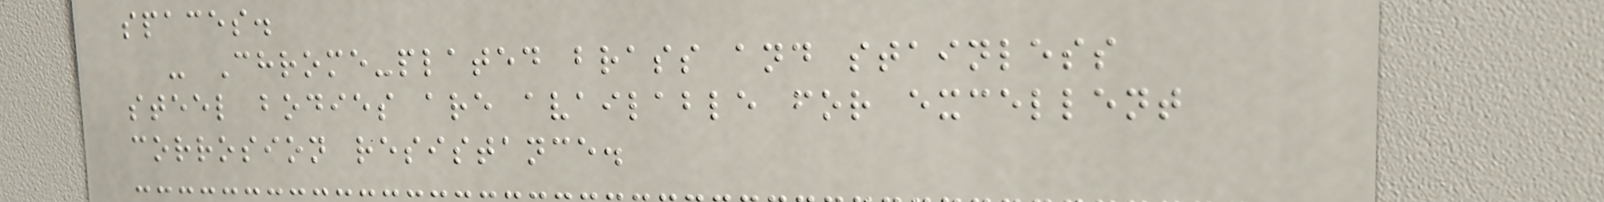spaces.
- Chrome-plated brass and stainless
steel bodies are available for excellent
corrosion resistance.
